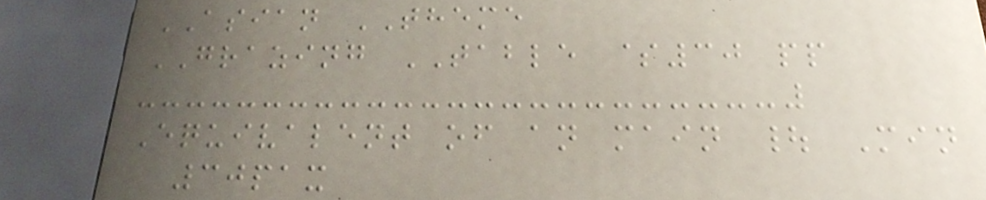ASIAN THEME
GRAZING TABLE $30 pp
Equivalent of an main | Min
30pax
